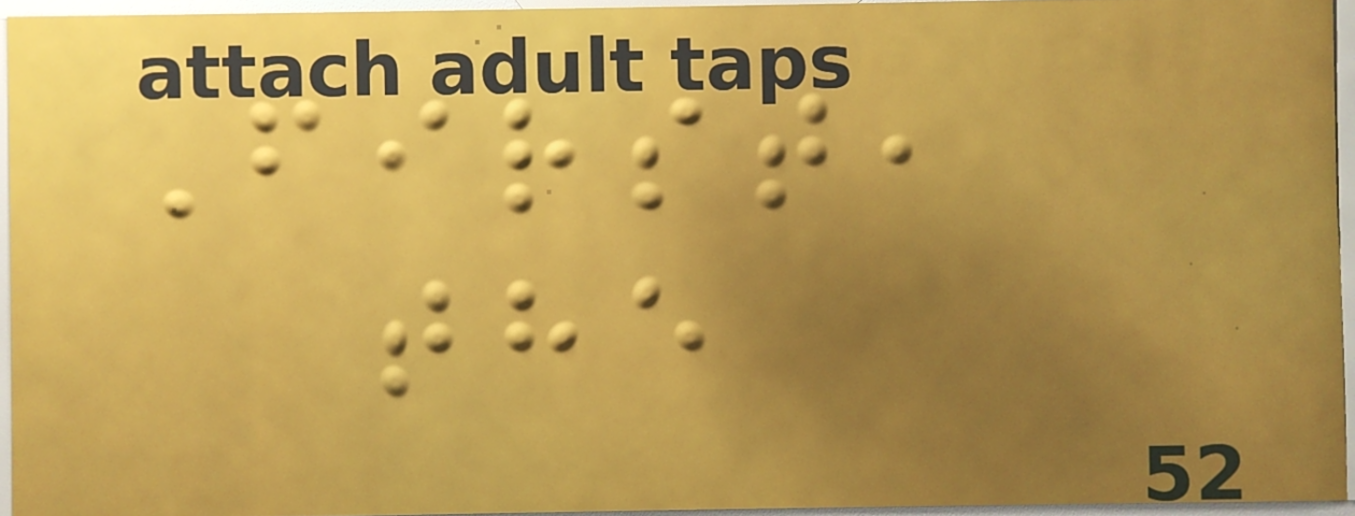First,
the
